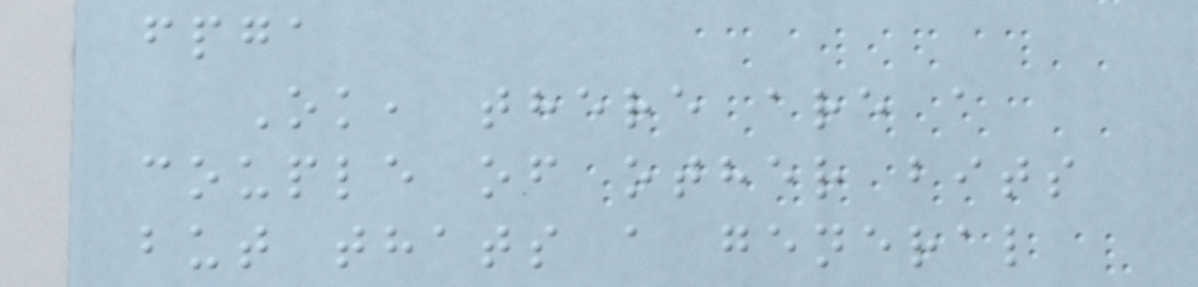fpga
Ok, there are a
couple of other bits
but thats a general
